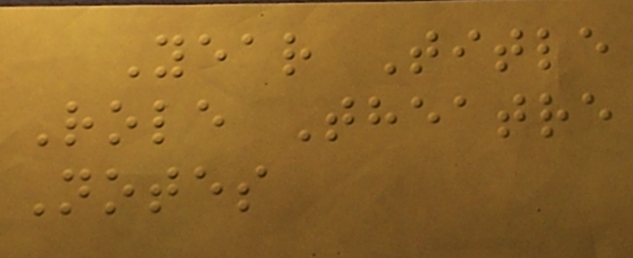Year Title
Role Theatre
Notes
